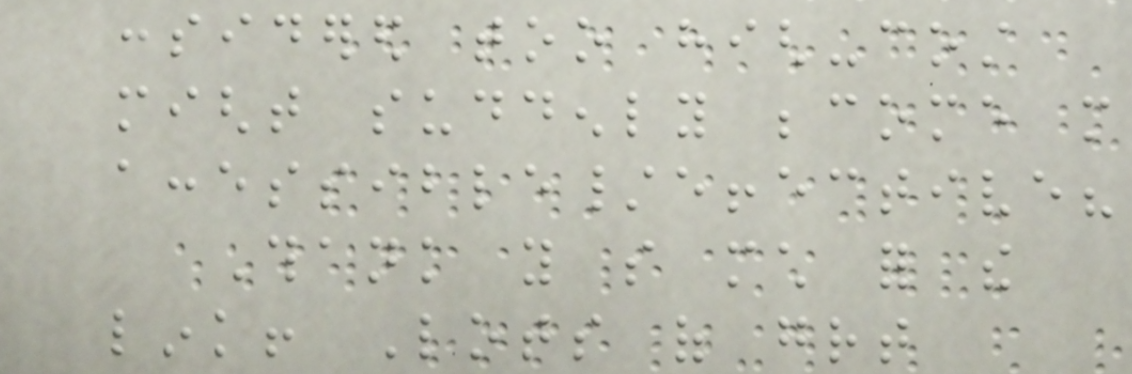considered too high-cost
might suddenly become more
accessible/effective?
Thank you so much for the
link! Lots of great
